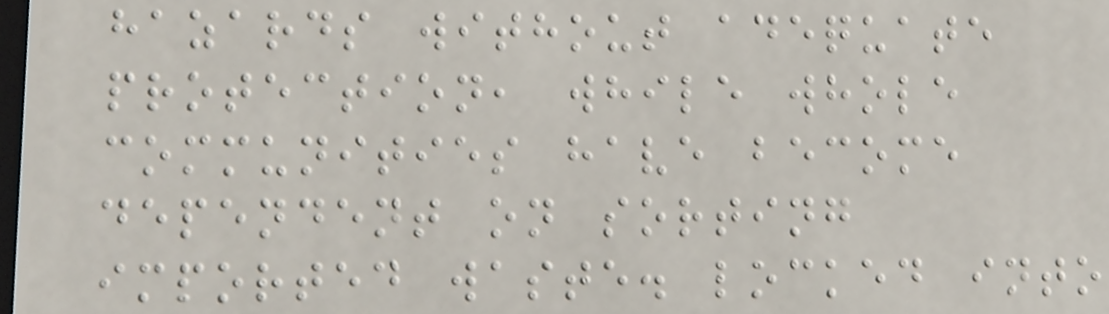hazards without adequate
protection, while whole
communities have become
dependent on sorting
imported waste. locked into
